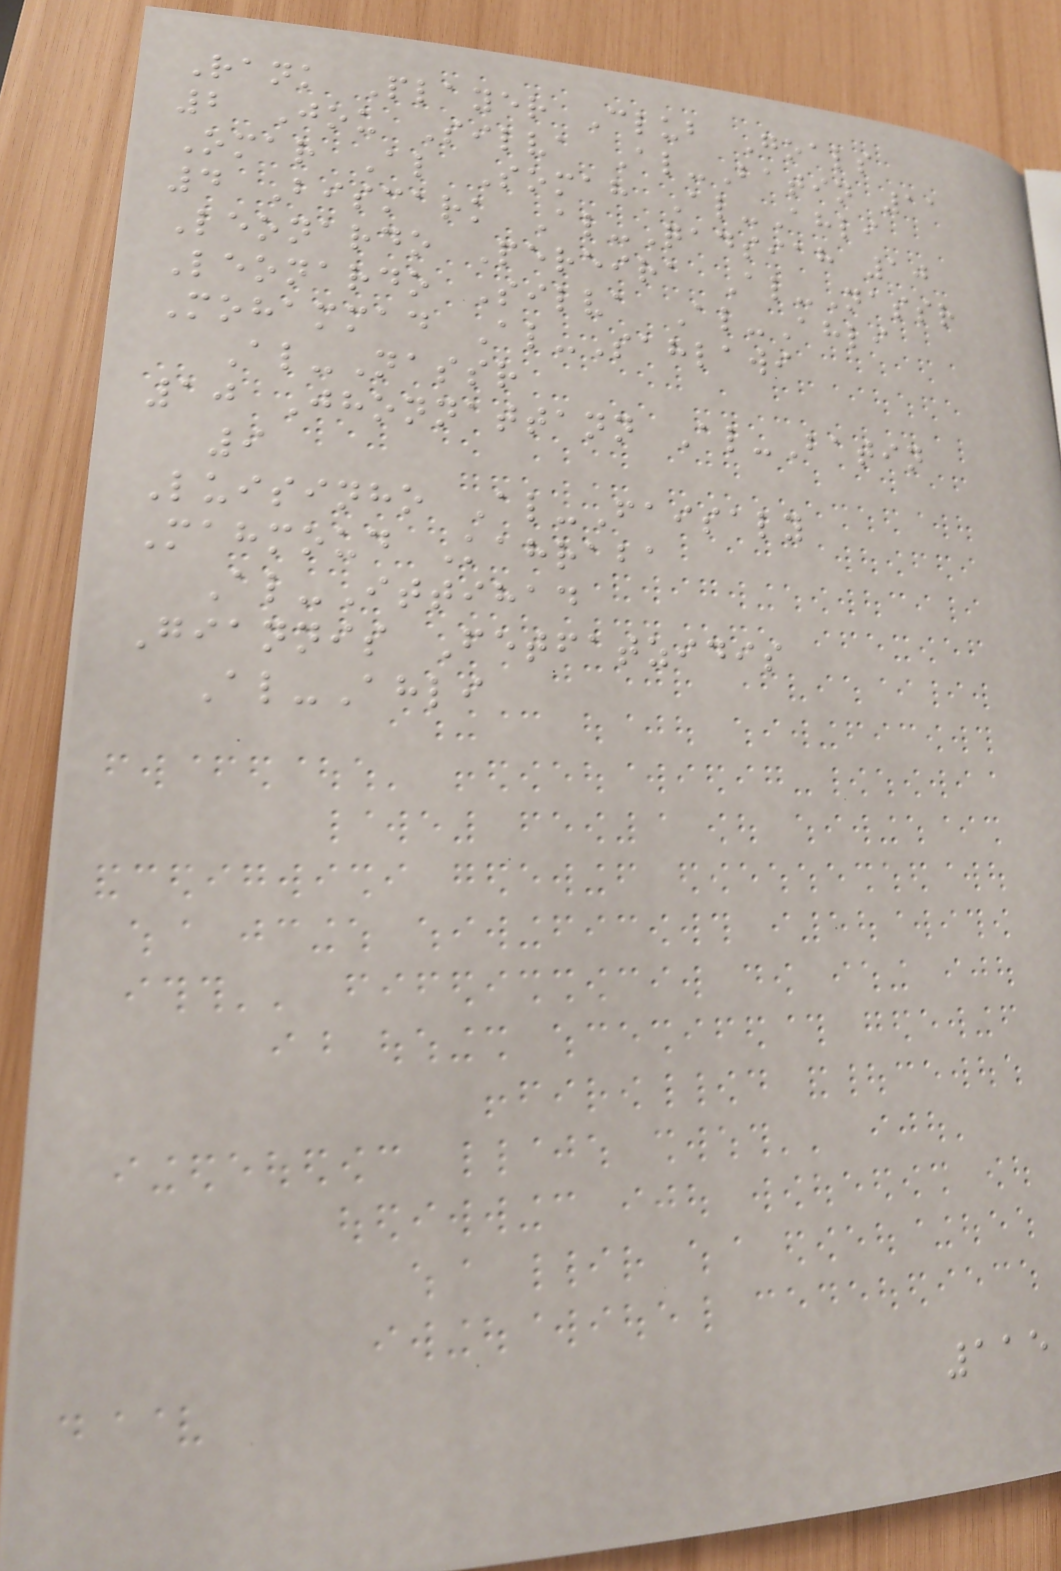Rank Player Club Goals
2 Jou Silva Al-Batin 11
Omar Al Somah Al-Ahli
4 Bismark Al-Qadsiah 10
Leonardo Pereira Al-Nassr
Leonardo Silva Al-Ahli
Mohammad Al-Sahlawi
Al-Nassr
10 Jhonnattann Al-Batin
9
Luisinho Al-Faisaly
Mahmoud Kahraba
Al-Ittihad
Giannis Fetfatzidis
Al-Ahli
115
